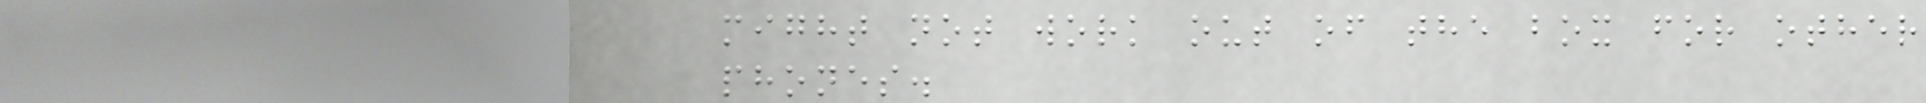might not work out of the box for other
phones.
